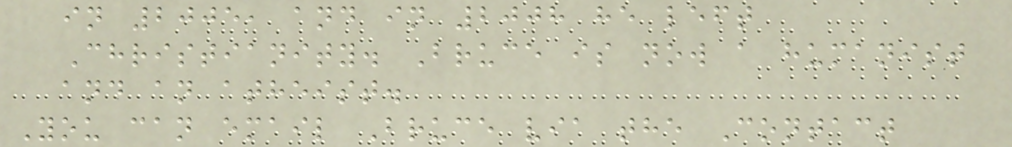in 2005, and in 2008 he left
Christianity. Bruce is now a humanist
and an atheist.
You can email Bruce via the Contact
